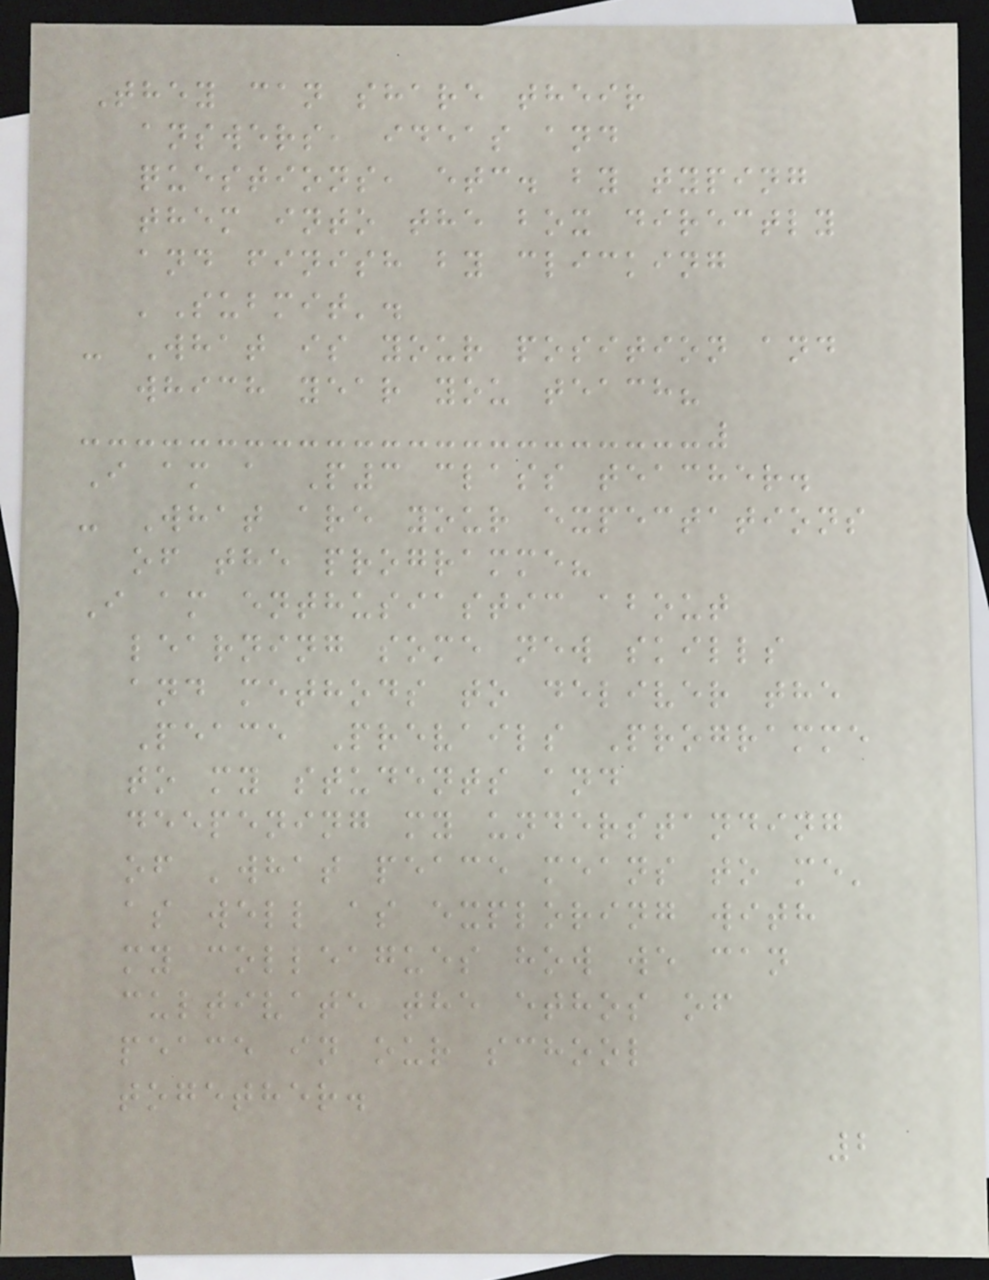They can share their
answers, ideas and
questions, etc. by typing
them into the box directly
and finish by clicking
'Submit'.
- What is your position and
which year you teach?
I am a P3 class teacher.
- What are your expectations
of the programme?
I am enthusiastic about
learning some new skills
and methods to deliver the
Peace Prevails Programme
to my students and
deepening my understanding
of 'what peace means to me'
as well as exploring with
my colleagues how we can
cultivate the ethos of
peace in our school
together.
2
